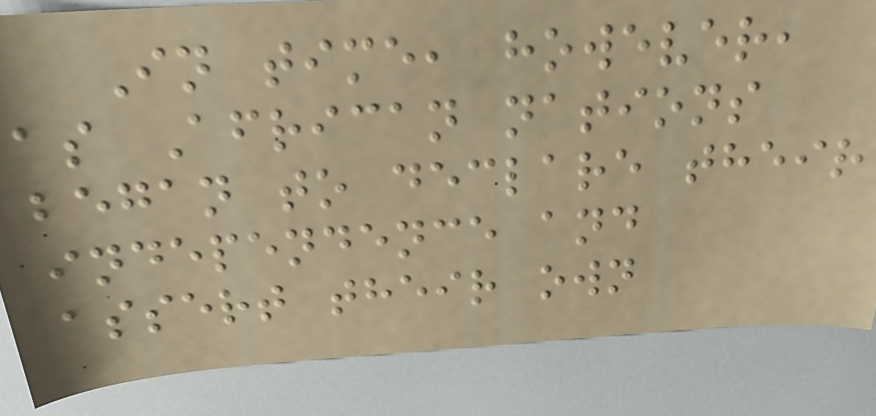In time, however,
as African nations
began to declare their
independence and
assert their own
